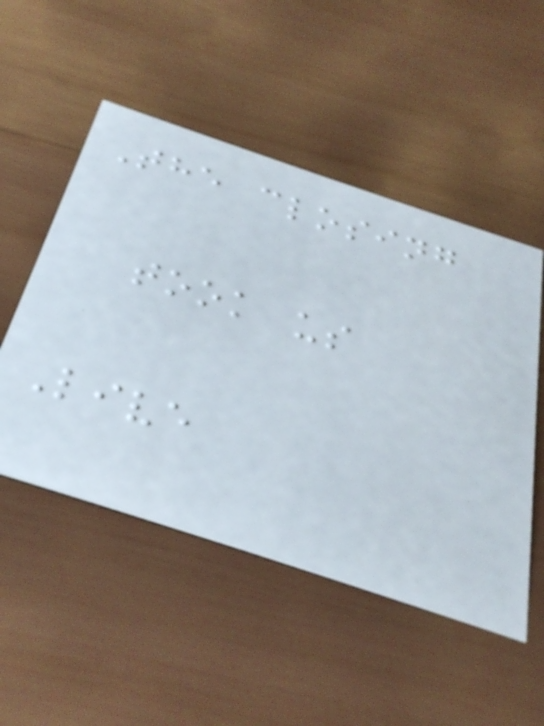The closing
took us
Live
